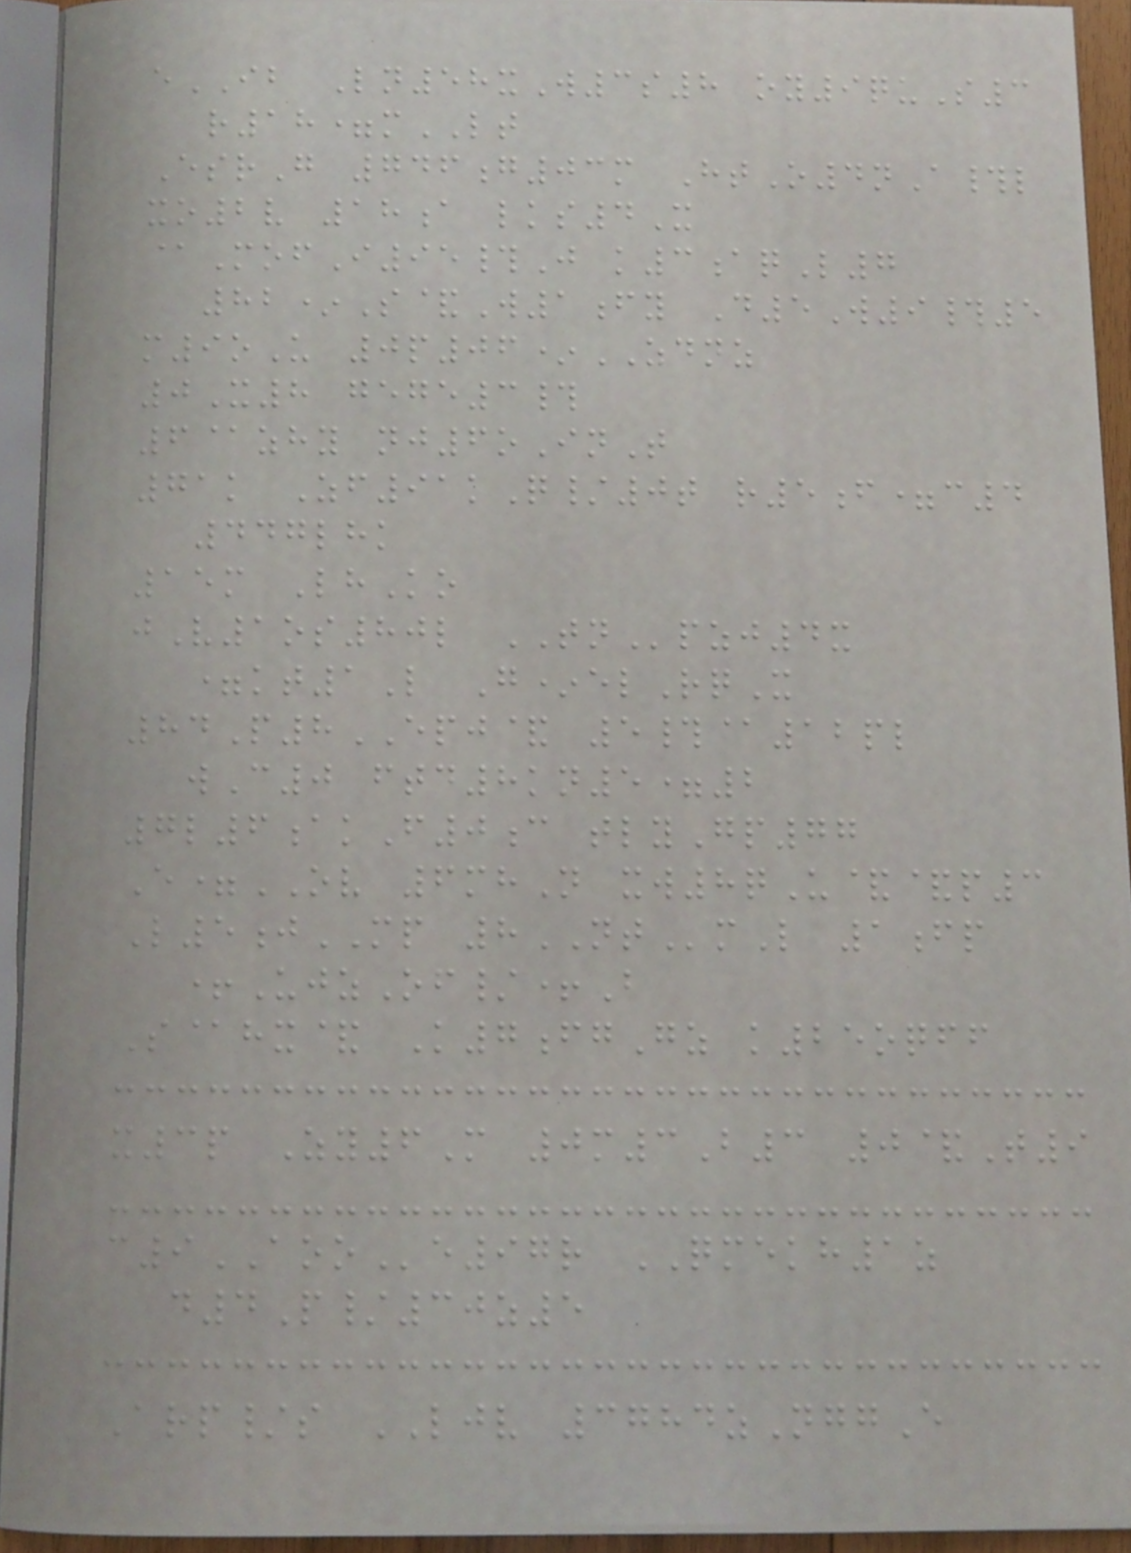eIB Ln58xW3s8 oy9quS3
r18=mLT
EsrG 746g03m HtO4nA#l
xo2v 18a lks4X
@MofI95#J k3aqL7
82*S&W1fy D5W9#5
m9oU 0p06*ZDNZ
0X8 gege3#
6@zhy nj6oInT
71k Zf91kQ/0t r5f=c4
447lhk
15m LhKo
jV1os80l TNpzj4x
=kt1L G*elRqX
84P8EPJ& 5#@12pl
wC0 ftd8kn5=2
7l6akF0c tlyGp77
E=OV 6mhN xw8qU&&p3
L5jMP 8NTmL 1fp
+UjzOf/+B
S@hx& K7fgGz k25oqff
x3p Zy6M 0m3B3 0&T9
c9AOOe97r QMEKH1z
d4P/30z5
Arp/s LJV 3784zNggE
